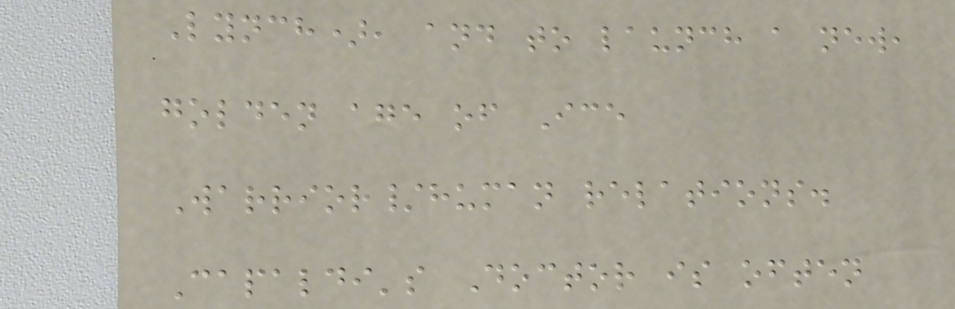Lynch), and to launch a new,
golden age of Ice
Warrior/human relations.
Capaldi's Doctor is often
